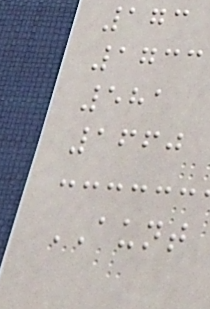173
1733
581
1660
AUNT
